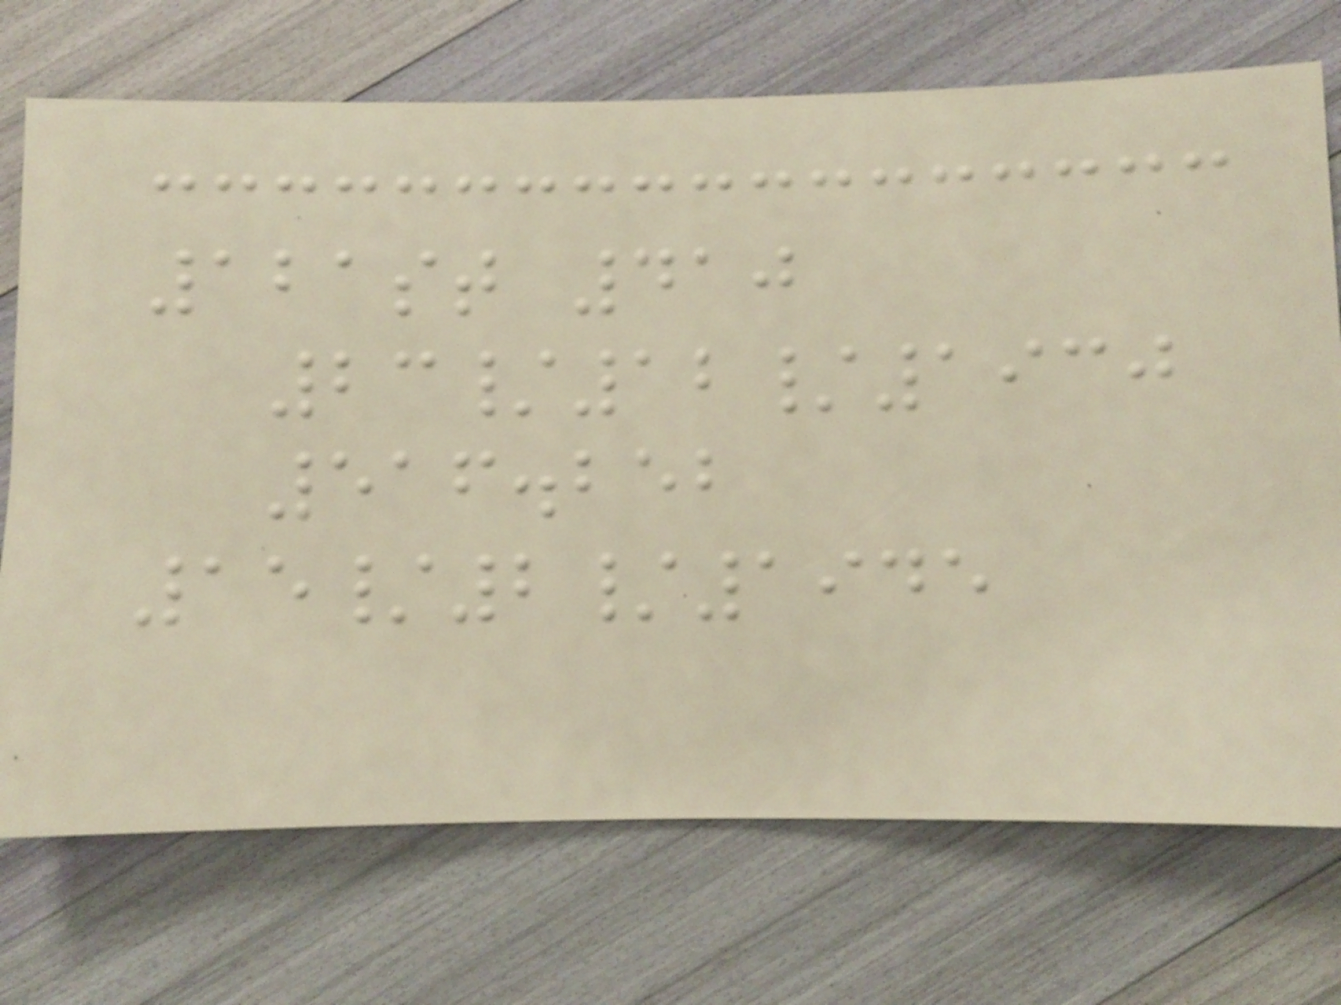121st 410
23/12/1930
516.252
15/2/1945
